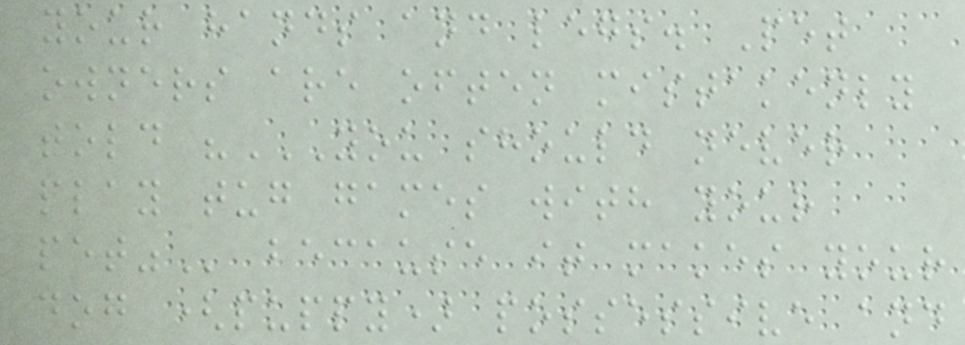your hands and legs. Pet
owners are often mistakenly
told "YOU SHOULD NEVER
PLAY TUG GAMES WITH YOUR
PET" because it makes your
dog (puppy) possessive and
